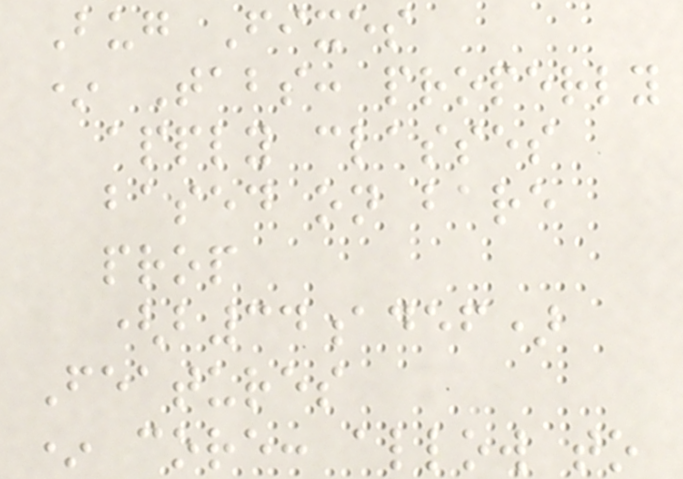Bug Fixes
* Tabs: properly
apply classes
based on bare
prop
(b34adef)
Features
* core: allow to
